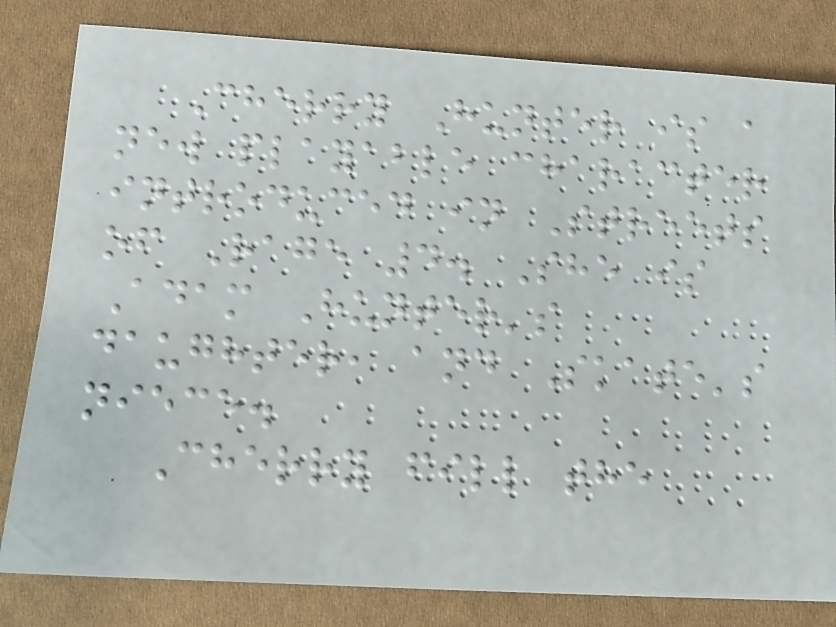Cherry Hunter is a
new playable character
introduced in Streets
of Rage 4. She is
Adam Hunter's
daughter, and Skate's
niece.
Cherry fill the
